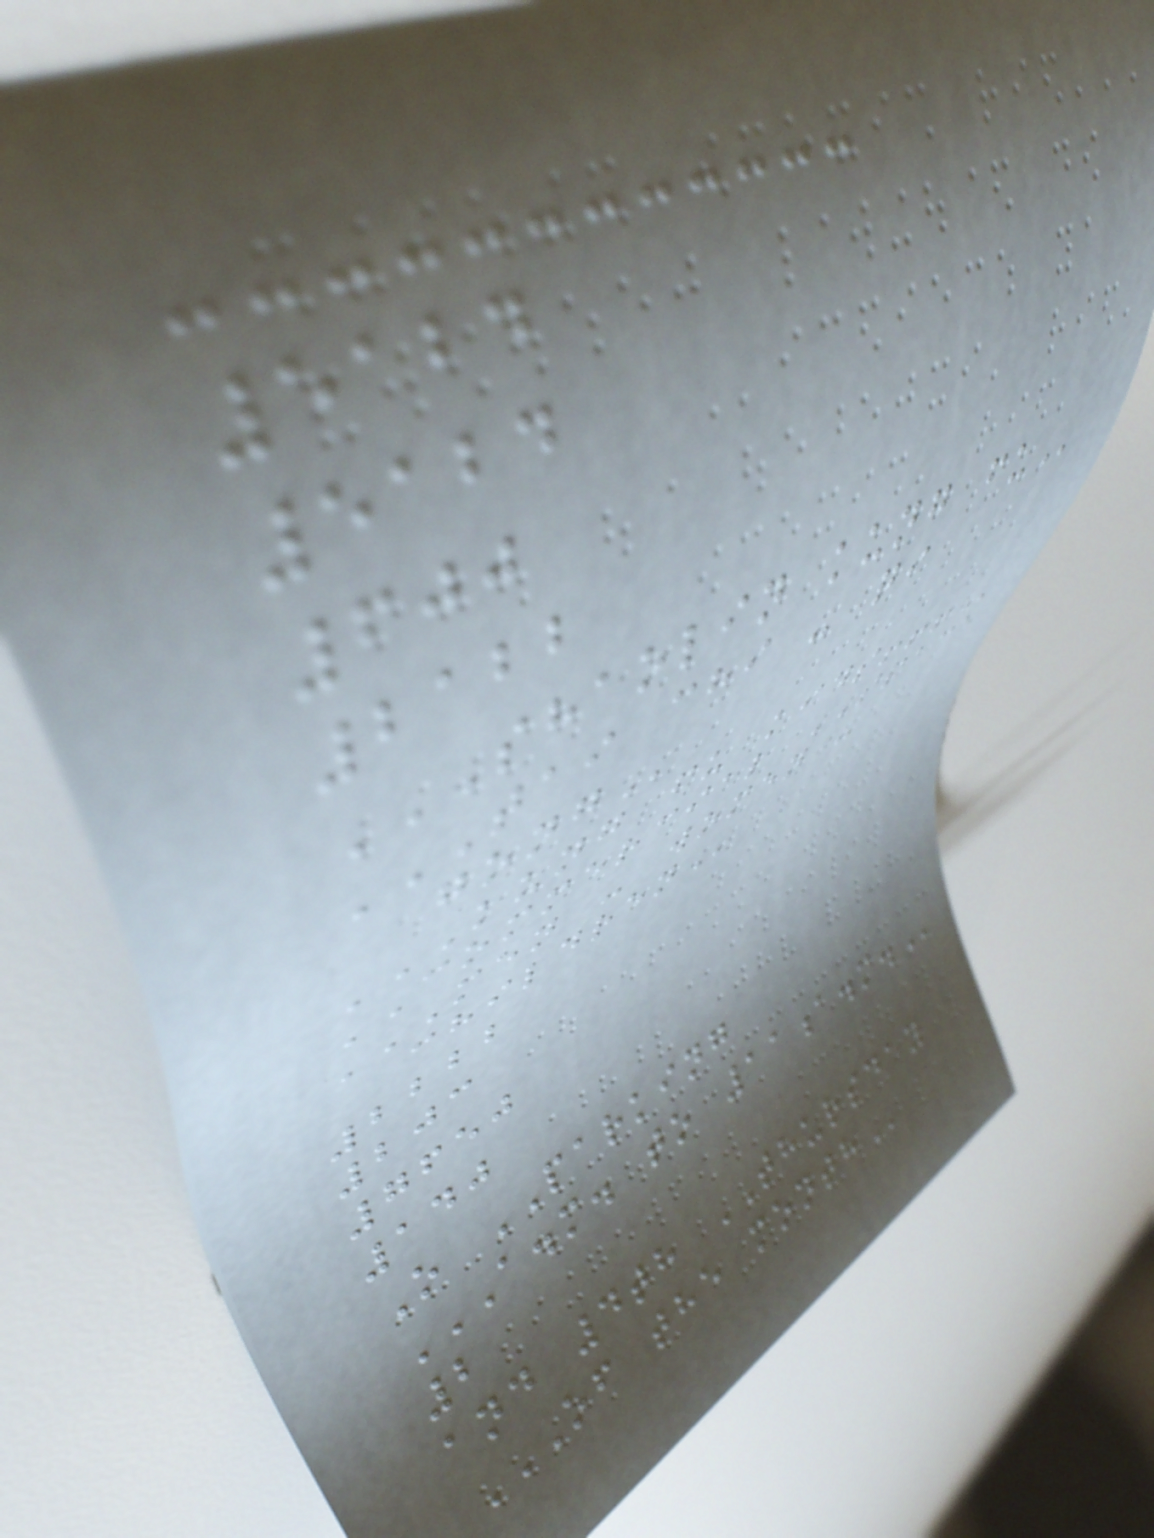5124
5124
600
2122
SHAOLIN KUNG FU
TAI CHI - QI
GONG
KUNG FU KIDS!!!
COMMERCIAL SPACE
MEN - WOMEN -
CHILDREN
2222
203
7650
140
O PARKING
A.M. TO 11A.M.
2
and 4th THURSDAY
OF THE MONTH
